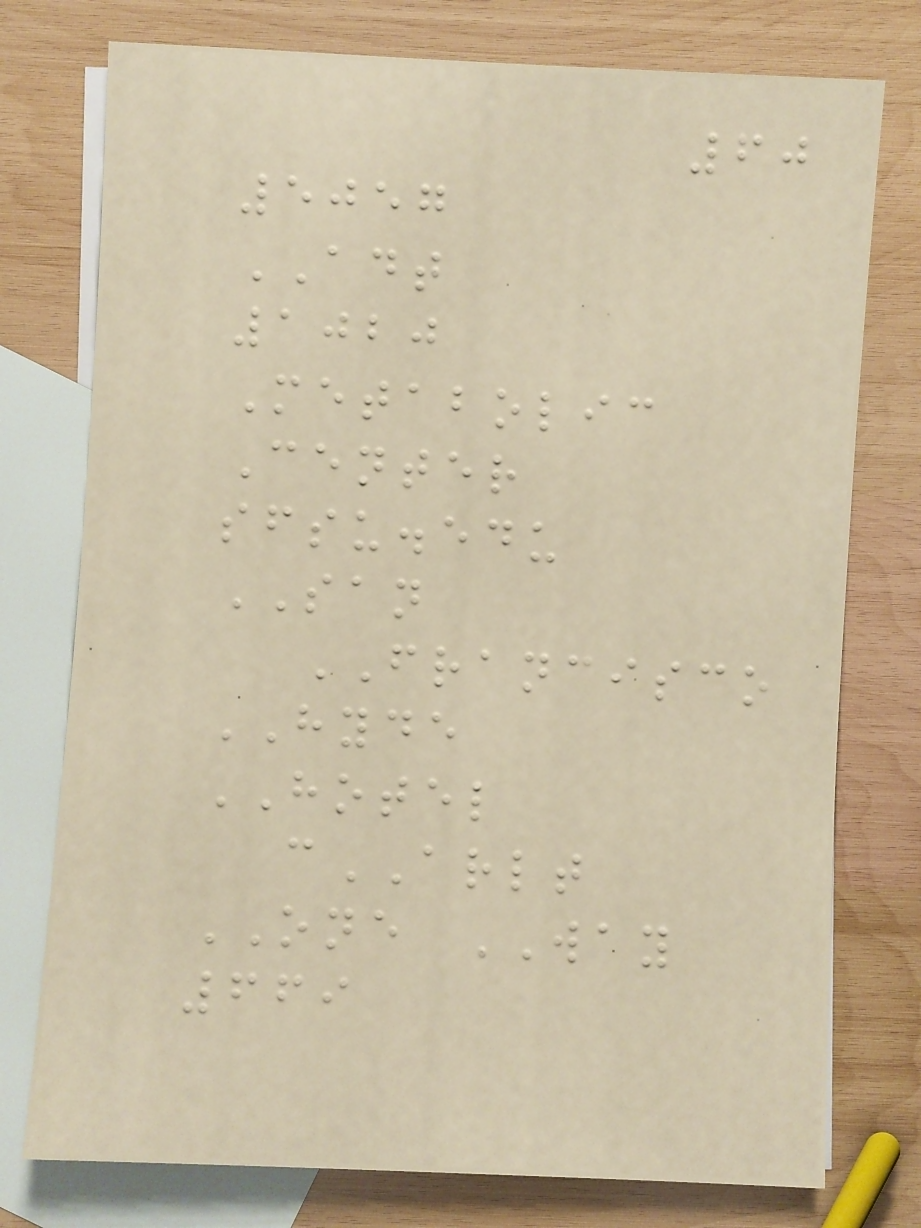60
5057
ADT
1020
Metabolic
Center
sfsu.edu
SAN
FRANCISCO
HYDE
HOTEL
cARLT
ONE WAY
669
